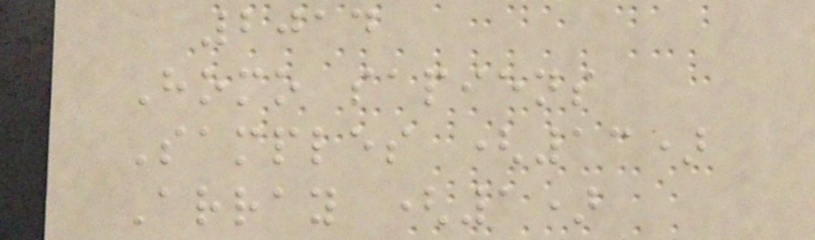2014
Homo sapiens
Samples (13)
Array (1)
